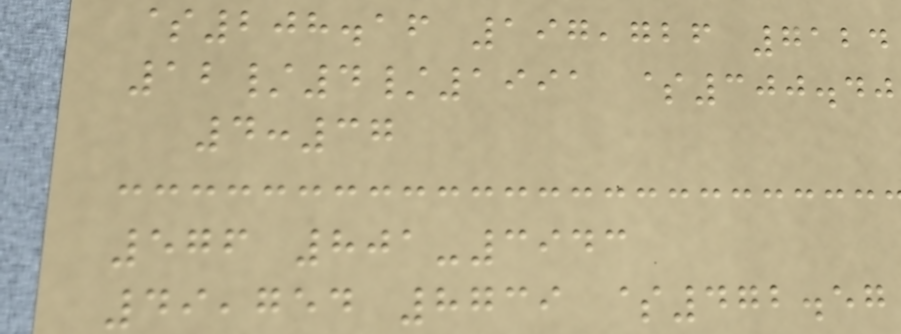$208.16 197,726 7124
12/4/1991 $300.40
4:37
576 801-3943
49,754 8739 $472.57
